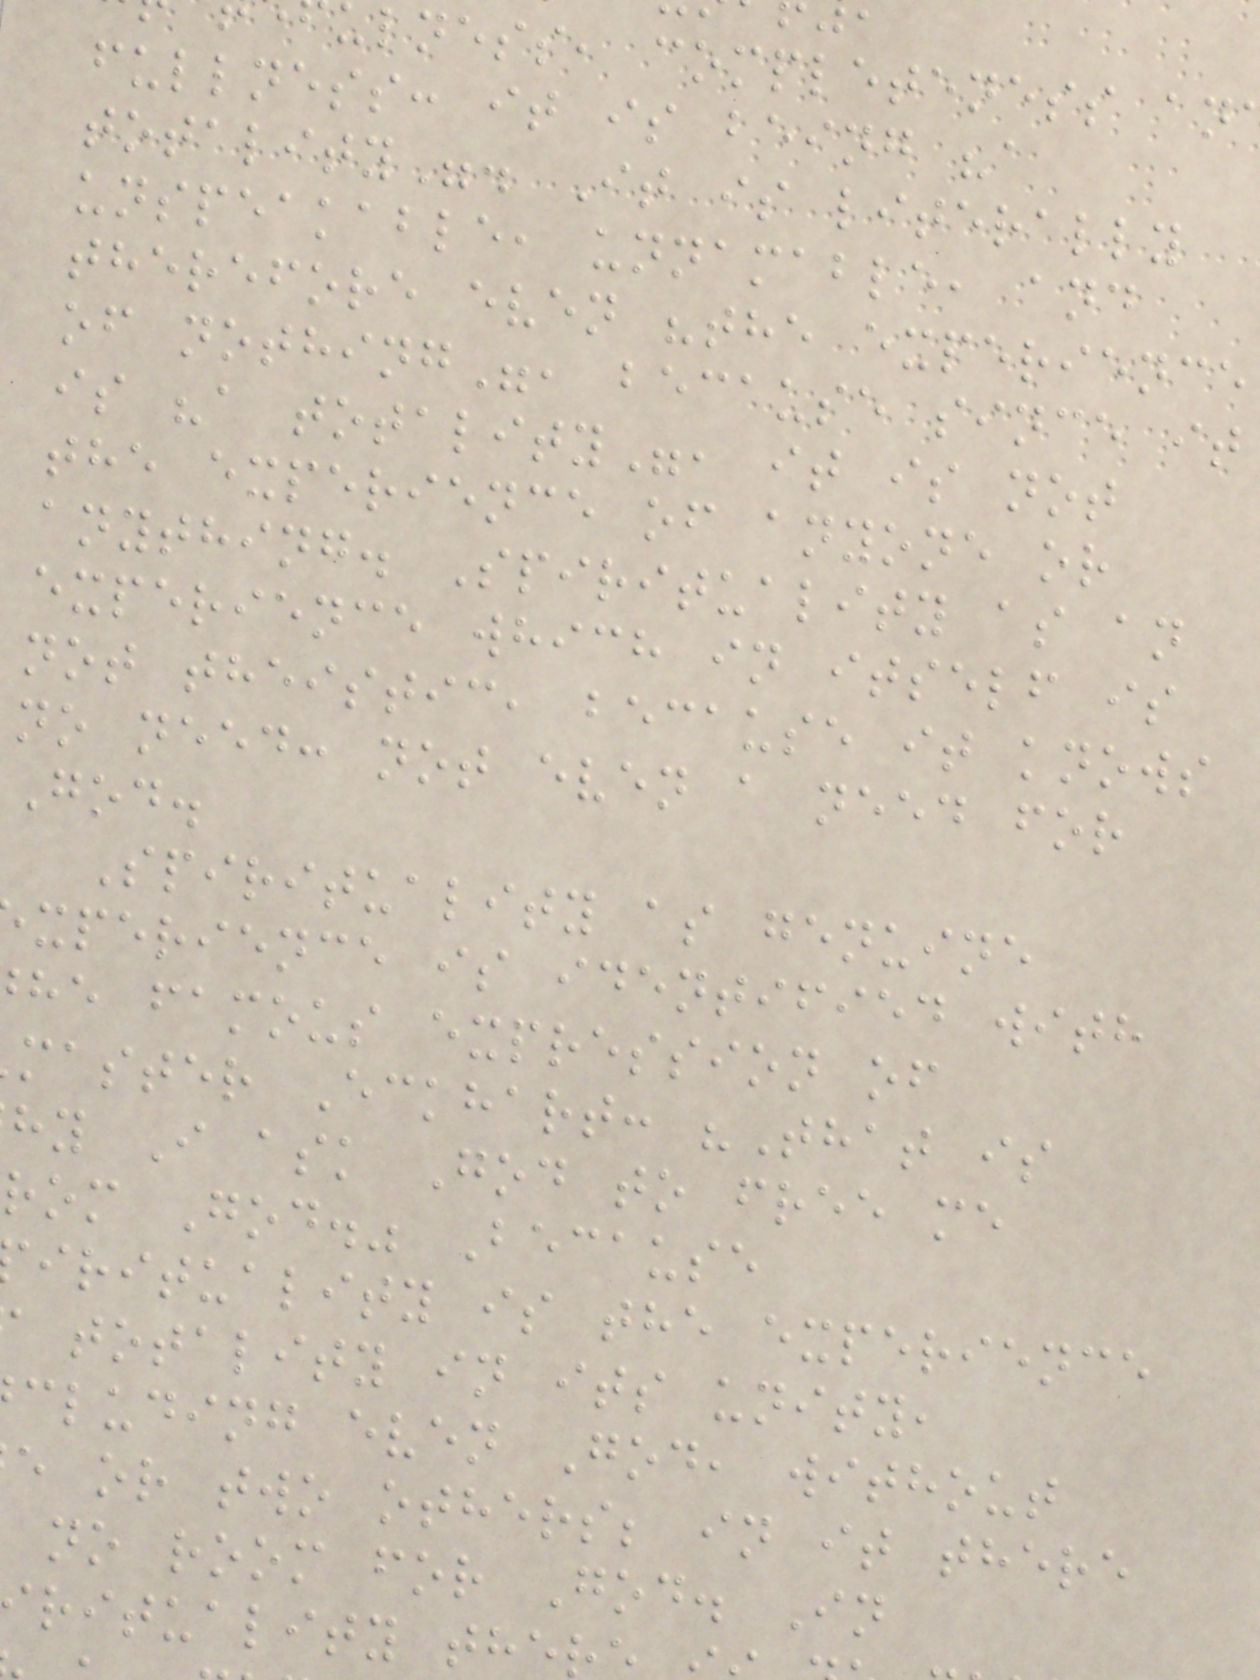lness, completeness an
fullness: it is being "a
totality". It is literally
unspeakable, unnamable, and
therefore even "the experience
of nothing", because since it
is "a totality", it is not
the experience of anyone or
anything. Spirituality as an
experience which in itself is
not theistic, because it knows
no need: not even a need for
God.
Spirituality as genuine
xperience is identified with
he famous expression of
master Eckhart: "That is
hy I ask God to free me
rom God." Because
irituality is the experience
totality in its unity,
cluding even God, without
e or two others; in it there
no room for God. In
rituality the
